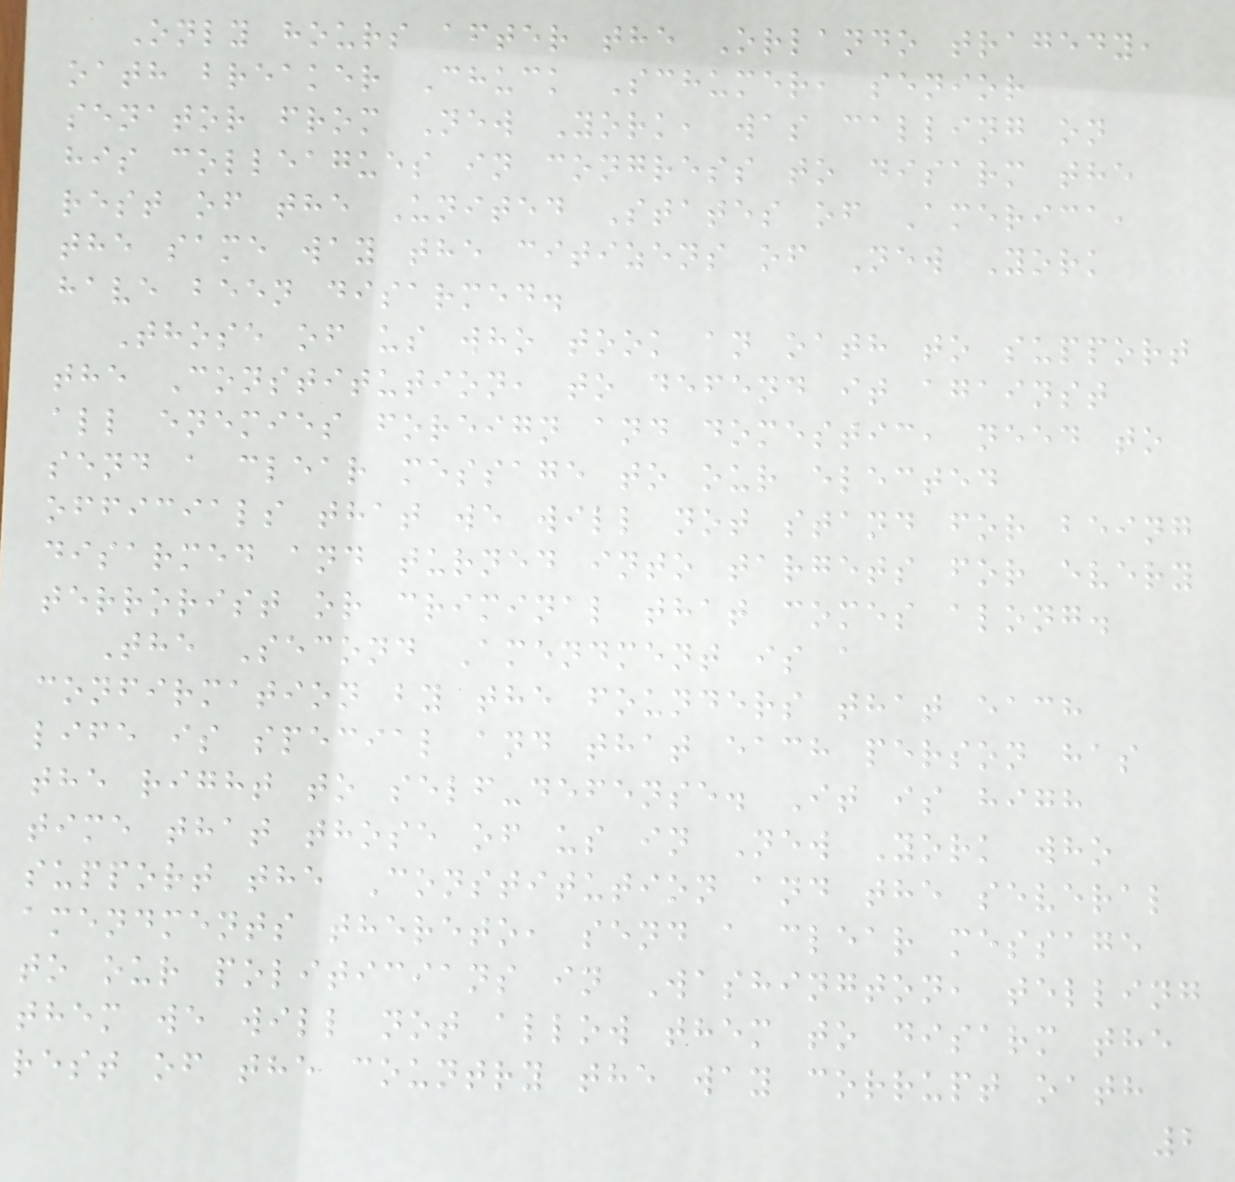Only hours after the Orlando tragedy,
oath breaker Chuck Schumer, senior
senator from New York, was calling on
his colleagues in congress to disarm the
rest of the United States of America,
the same way the citizens of New York
have been disarmed.
Those of us who took an oath to support
the Constitution, to defend it against
all enemies foreign and domestic, need to
send a clear message to our elected
officials that we will not stand for being
disarmed and turned into targets for every
terrorist or criminal that comes along.
The Second Amendment is a
confirmation by the founders that each
life is special and that each person has
the right to self-defense. It is high
time that those of us in New York who
support the Constitution and the several
amendments thereto, send a clear message
to our politicians in Washington, telling
them we will not allow them to disarm the
rest of the country the way corrupt oath
2
